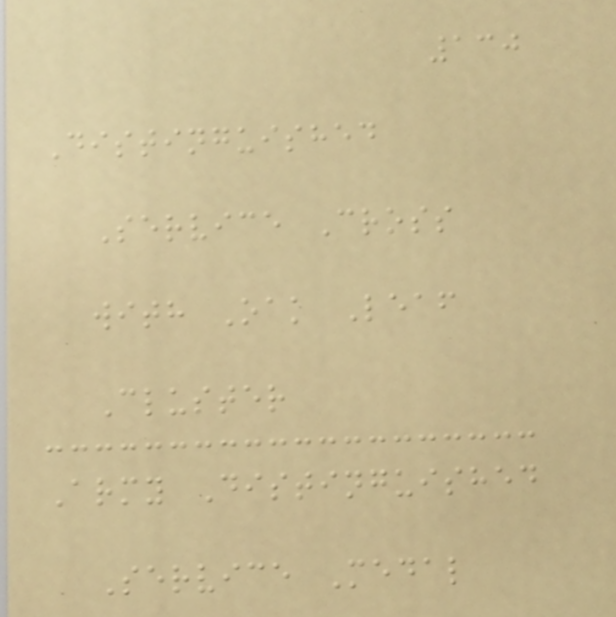130
Distinguished
Service Cross
with Oak Leaf
Cluster
Army Distinguished
Service Medal
